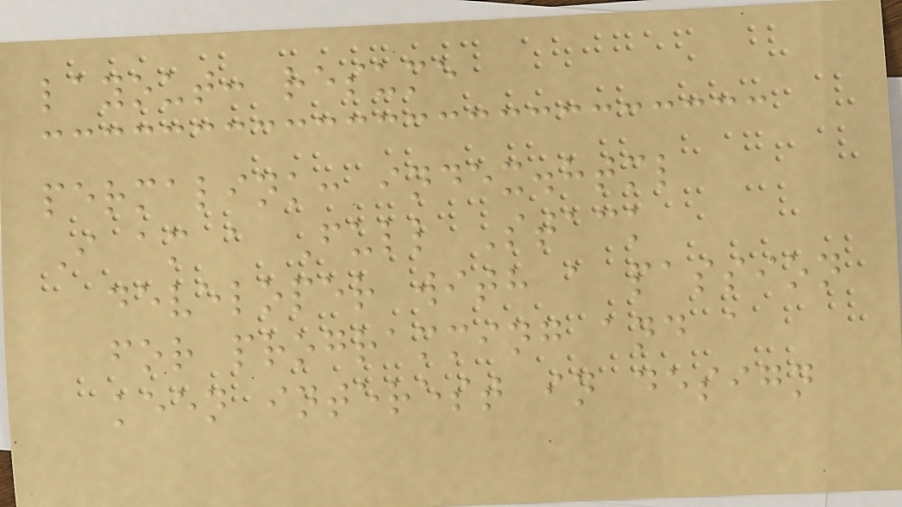layout: resume
permalink: index.html
I am a Full Stack
developer with a passion
for programming and a
keen interest in design
